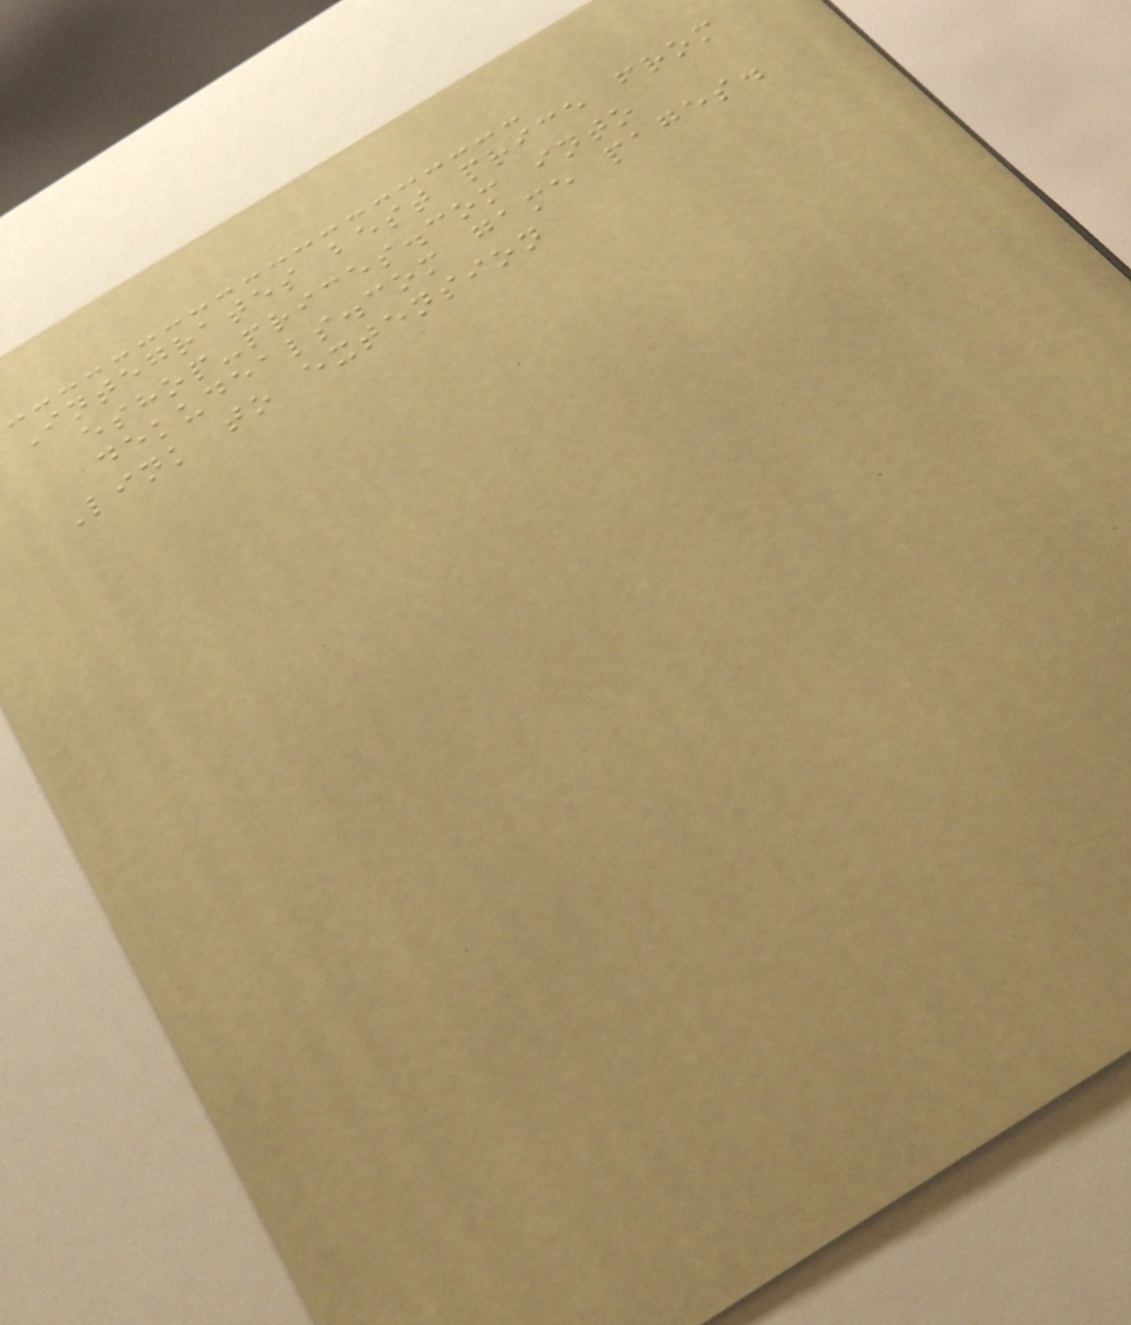Integrates best price from
eshop-prices.com into
dekudeals.com game pages.
Link to extension
